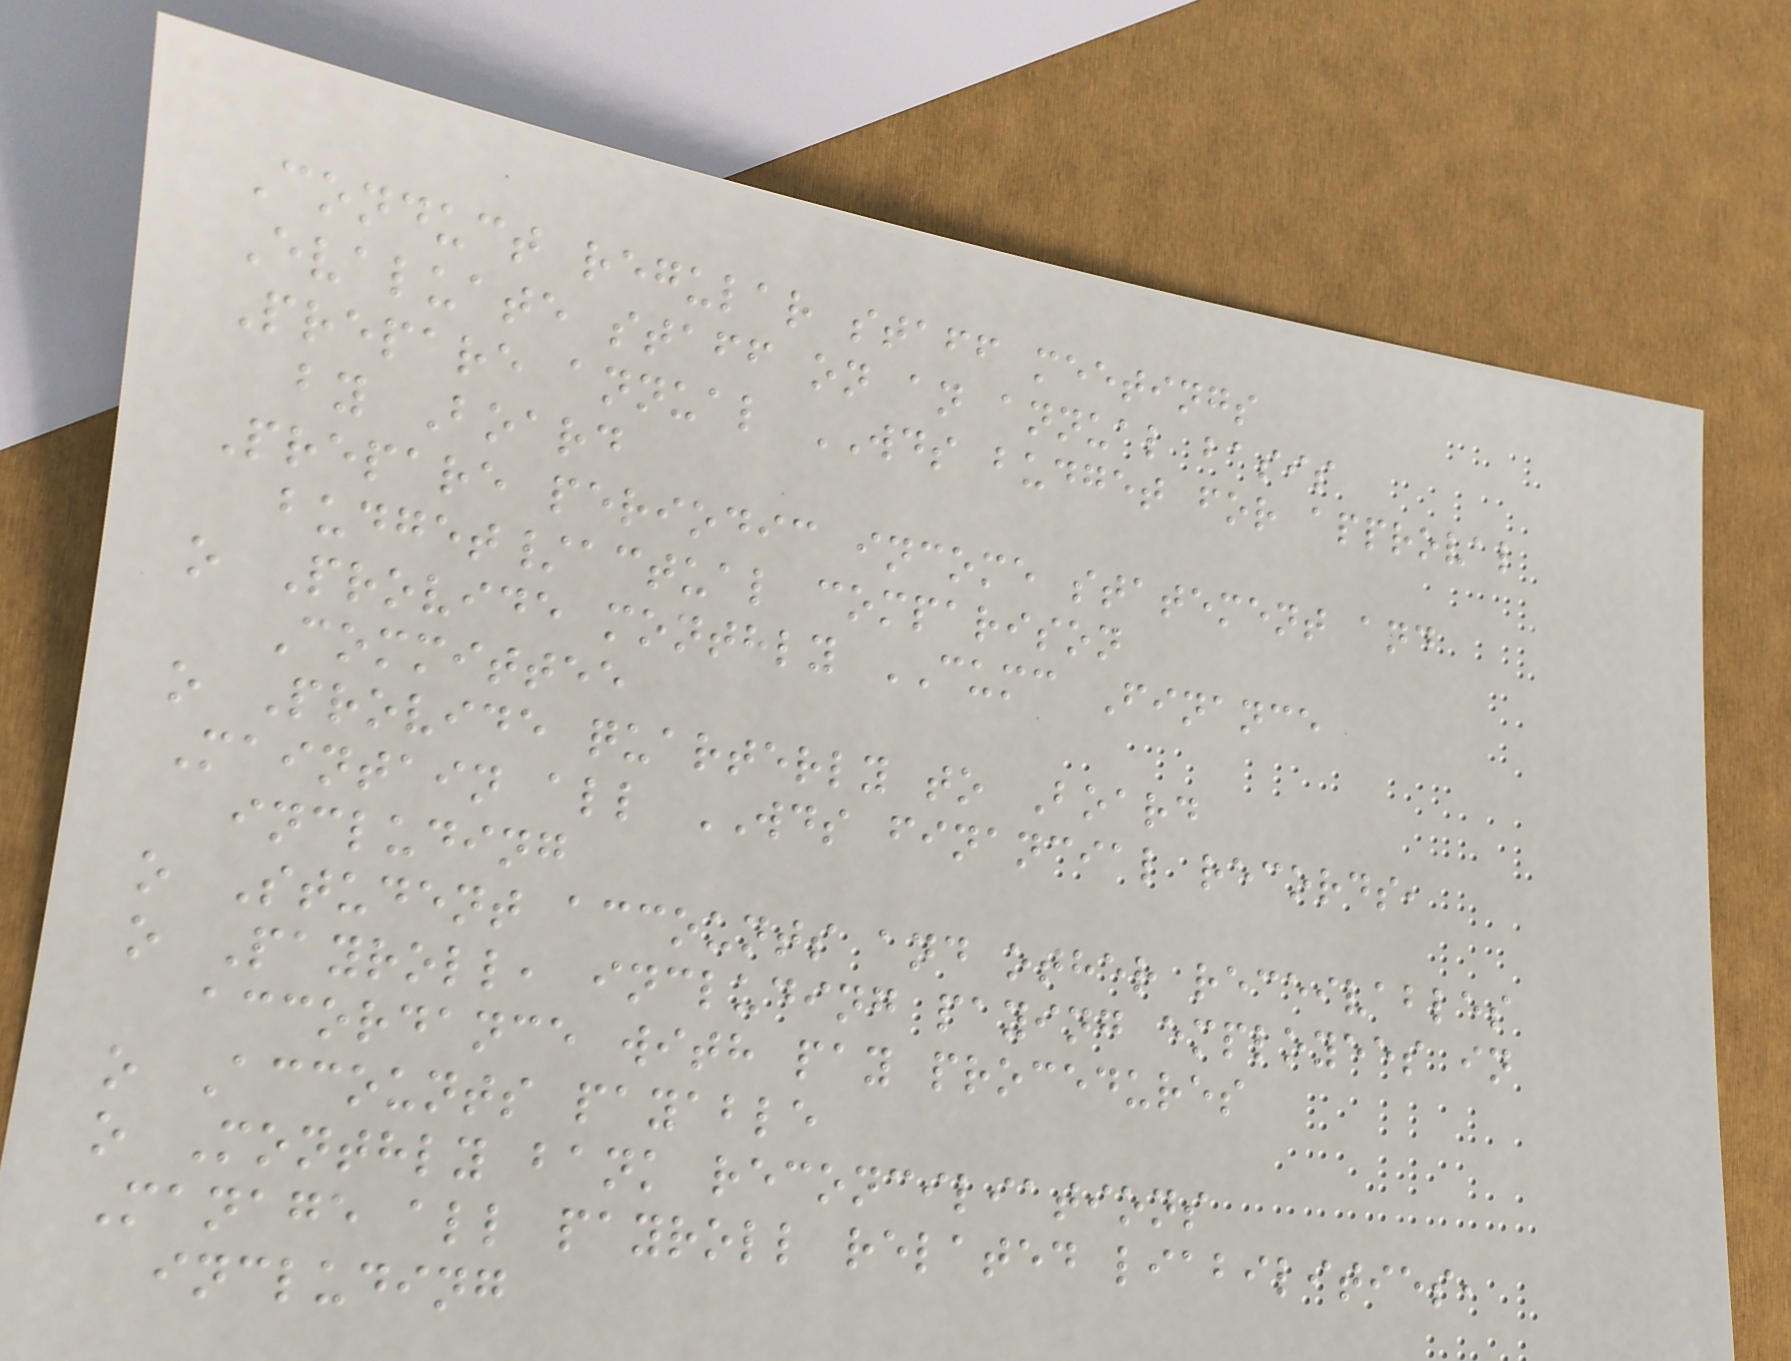Conduct regular staff meetings
Evaluate staff on an annual basis
Prepare annual WDS budget for approval
by Board
Prepare periodic income statement and
budget/actual comparison
o Provide monthly CUMC Finance
Committee
o Provide quarterly to Board
Maintain all WDS financial records,
including
o Student accounts and other receivables
o Payroll, including paying employees in
accordance with pay procedures
o Accounts payable
o Monthly bank reconciliations
Manage all payroll related liabilities,
including
